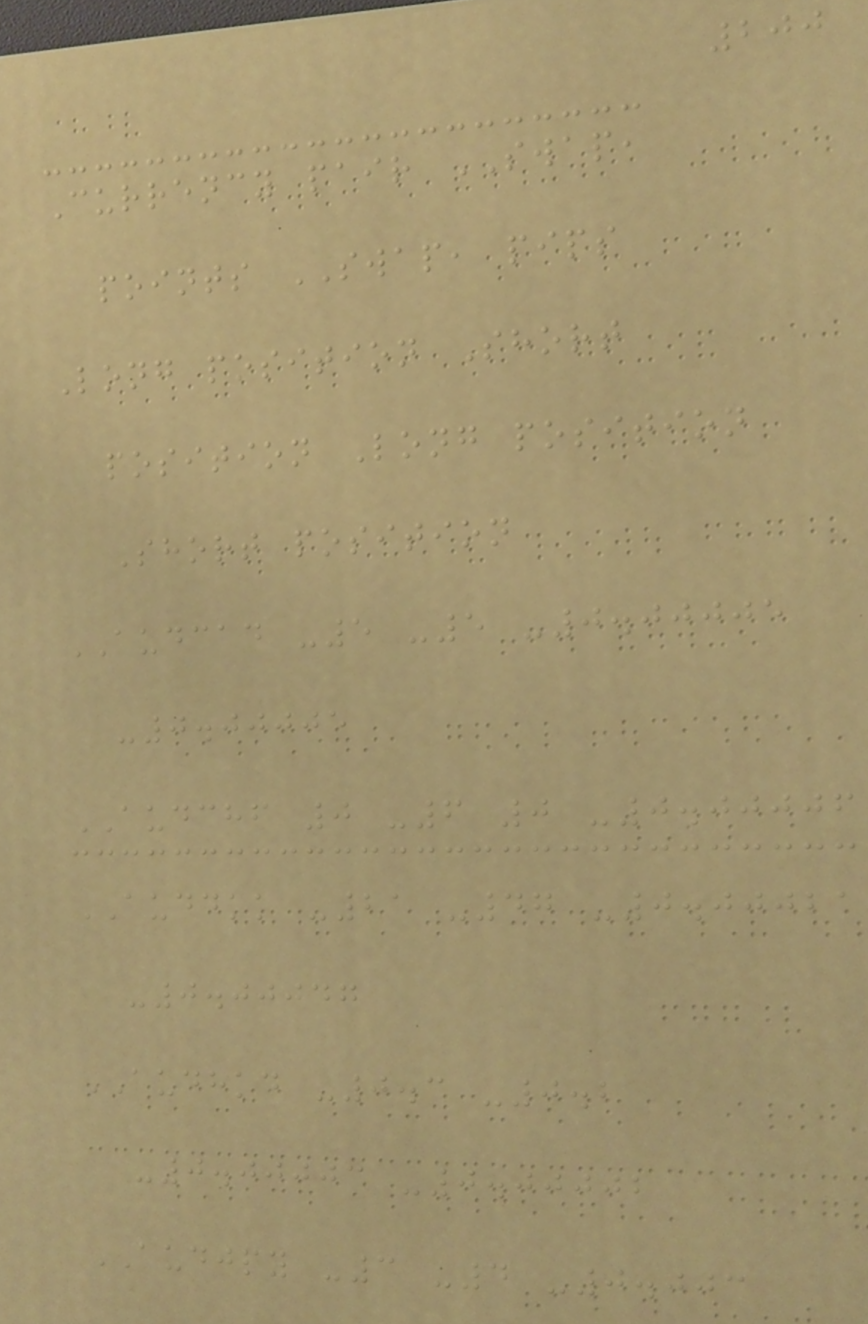200
Currency pair SWAP,
points SWAP, pips
Long position Short
position Long position
Short position
AUDCAD -5 -5 -0.00005
-0.00005
AUDCHF 0 -6 0 -0.00006
AUDDKK -21 -47 -0.00021
-0.00047
AUDHKD -0.3 -0.2
-0.00003 -0.00002
AUDJPY -3 -4 -0.003
